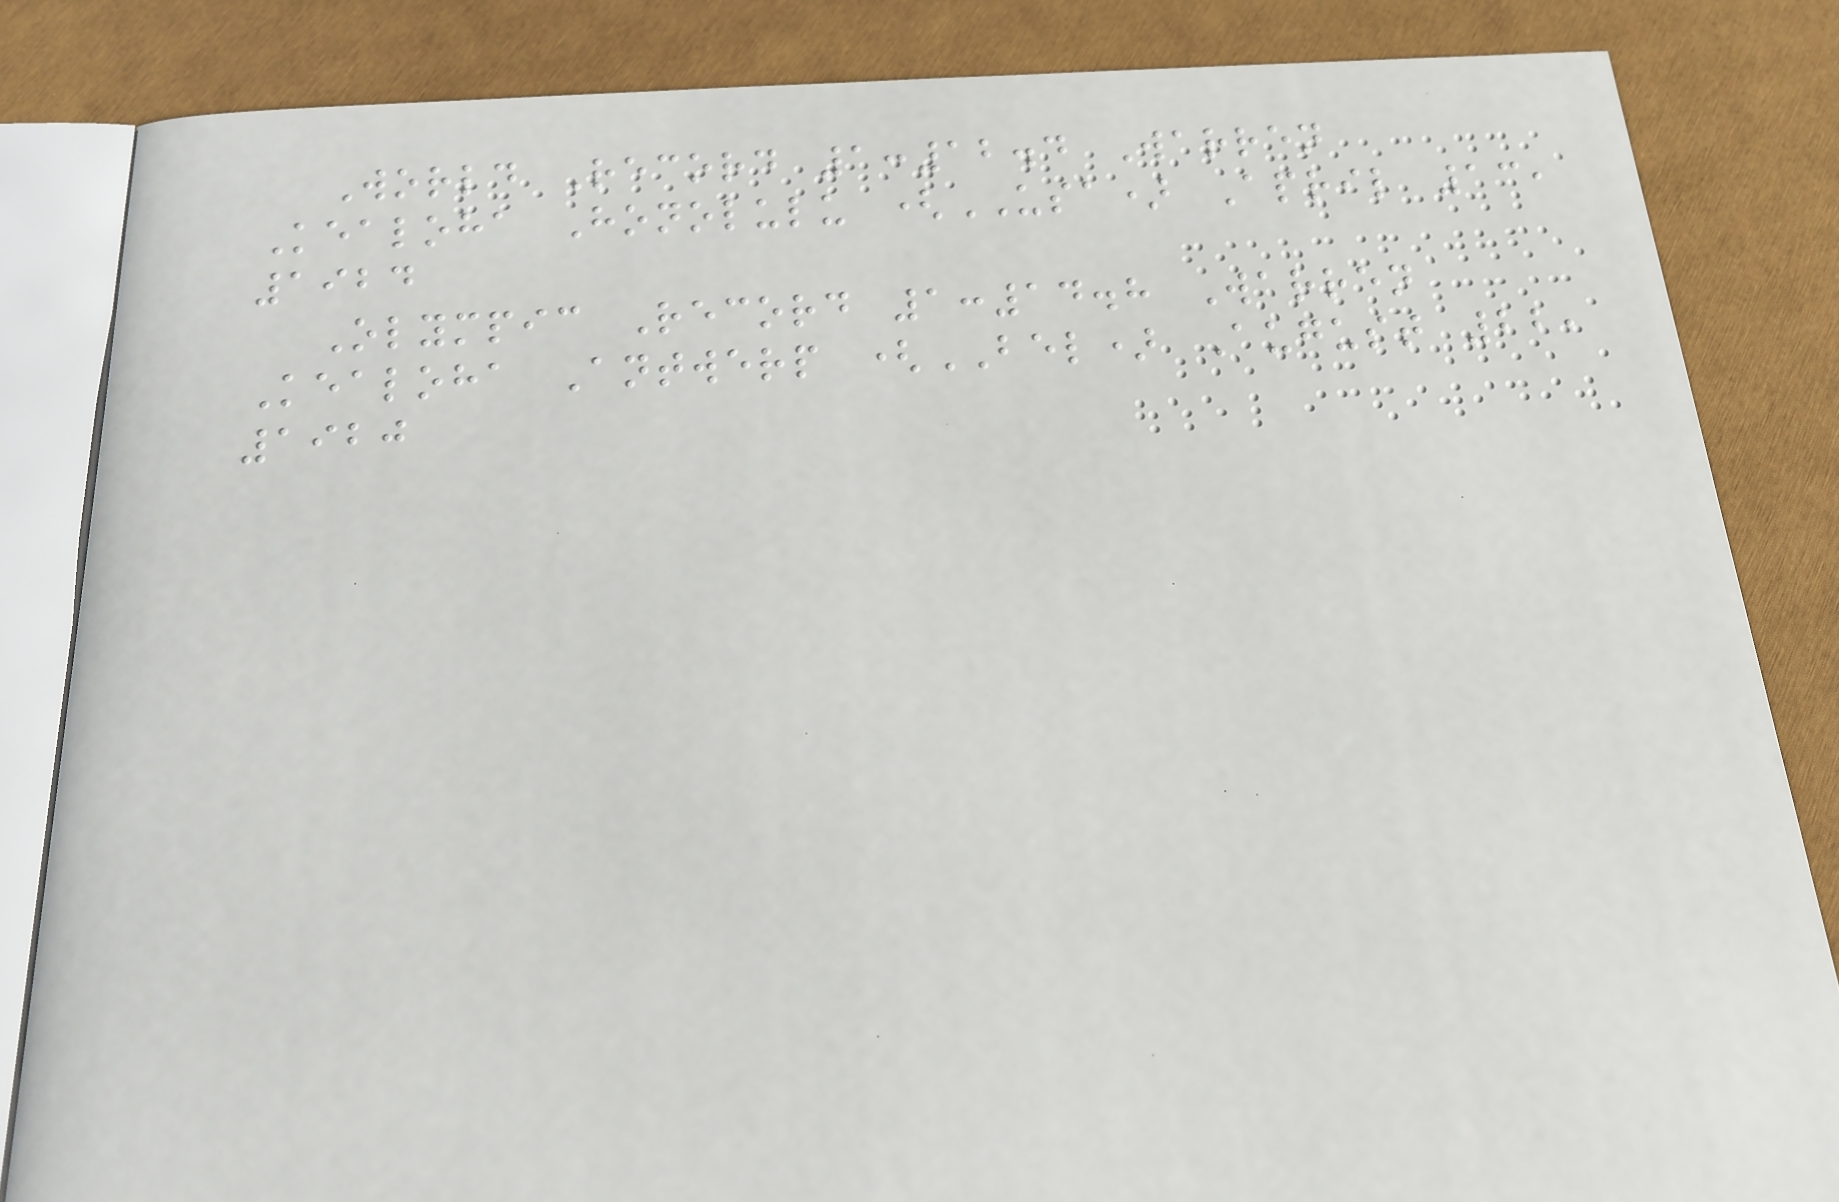World Record 1:12.4 Warren
Kealoha Honolulu (USA) April 13,
1924
Olympic Record 1:14.8 Warren
Kealoha Antwerp (BEL) August 22,
1920
